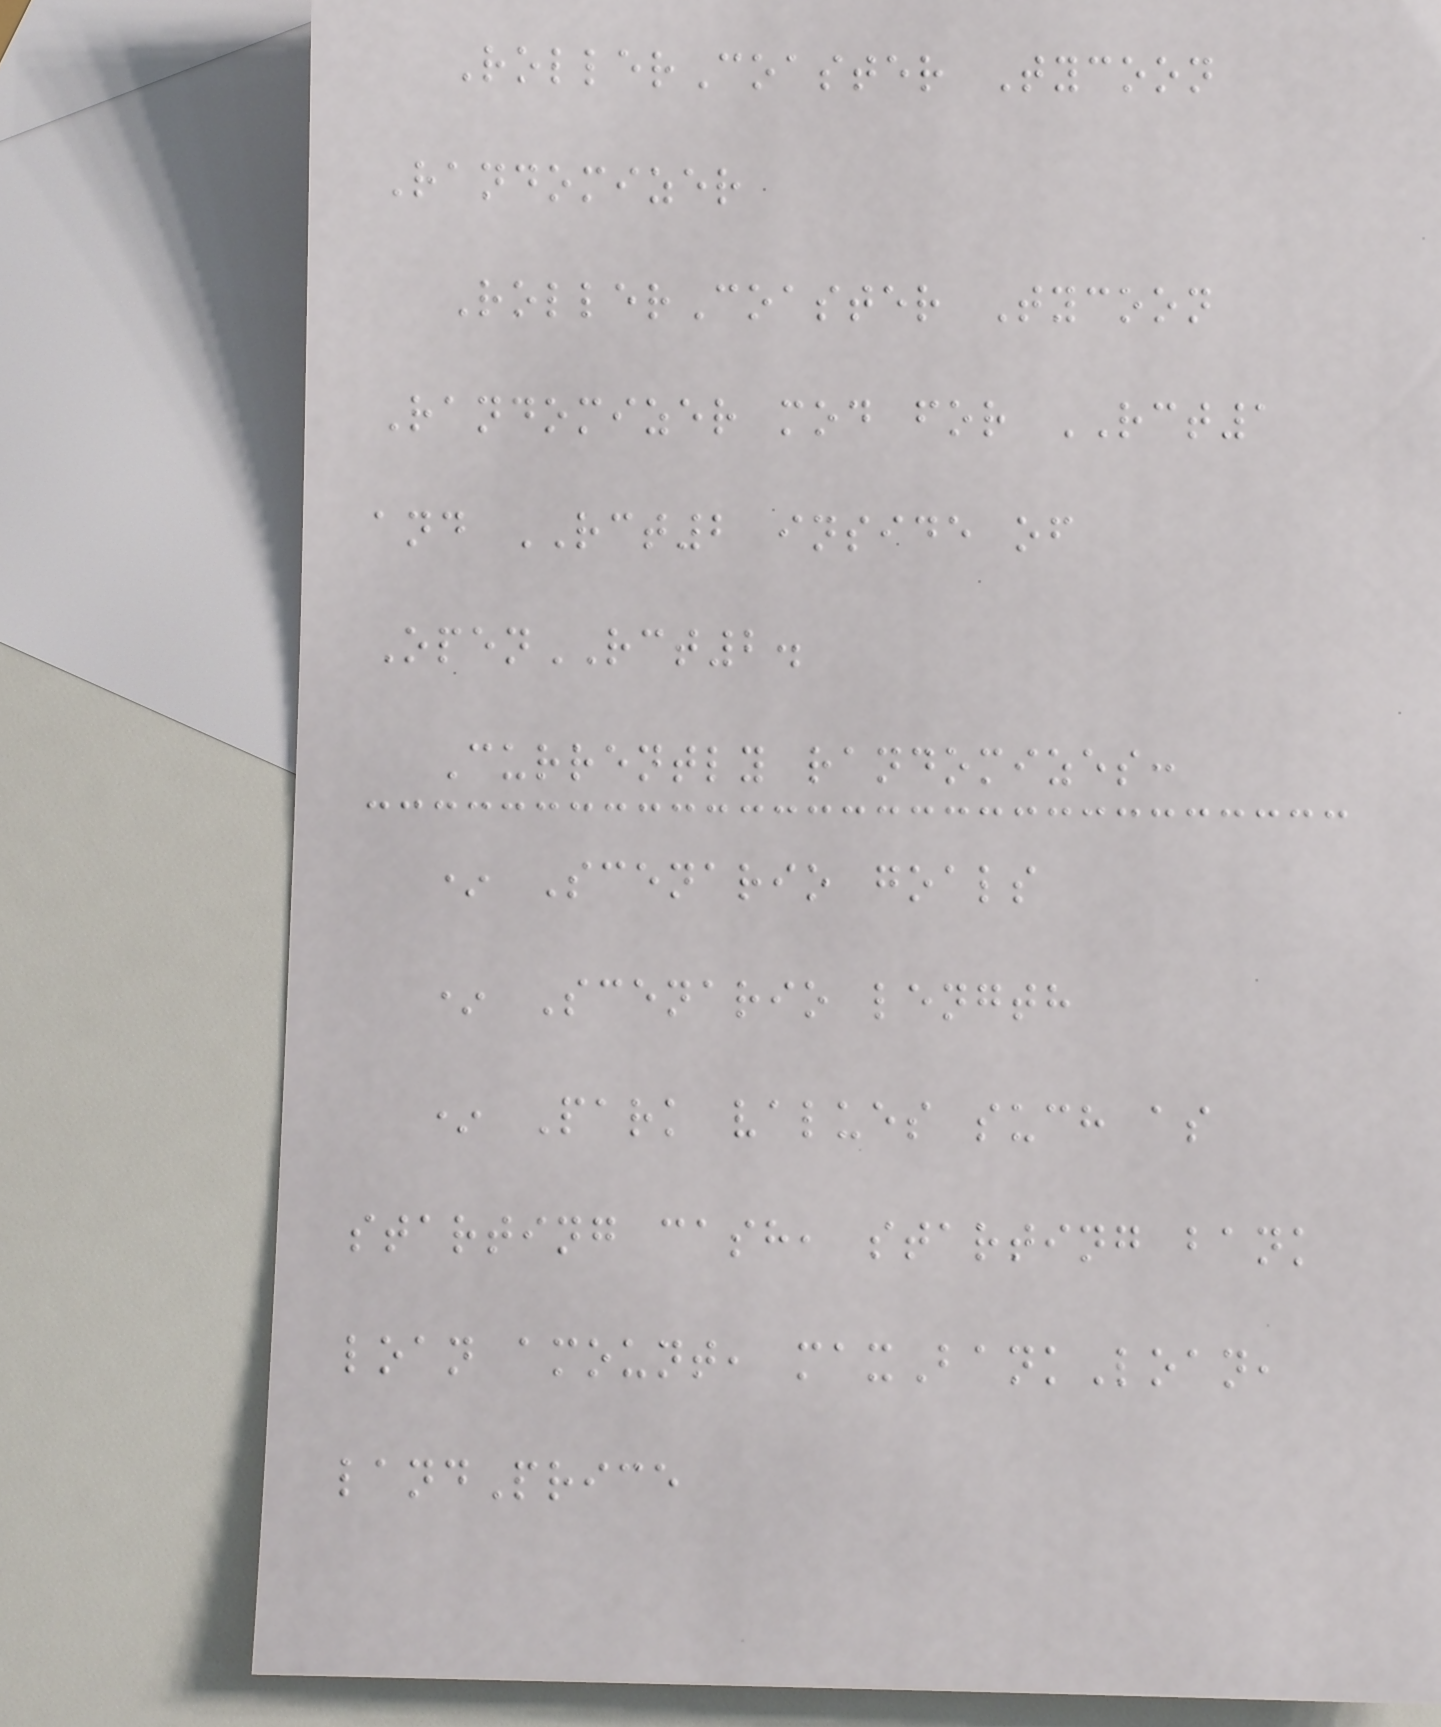RollerCoaster Tycoon
Randomizer
RollerCoaster Tycoon
Randomizer mod for RCT1
and RCT2 inside of
OpenRCT2.
Currently randomizes:
* Scenario goals
* Scenario length
* Park values such as
starting cash, starting bank
loan amount, maxBankLoan,
landPrice
